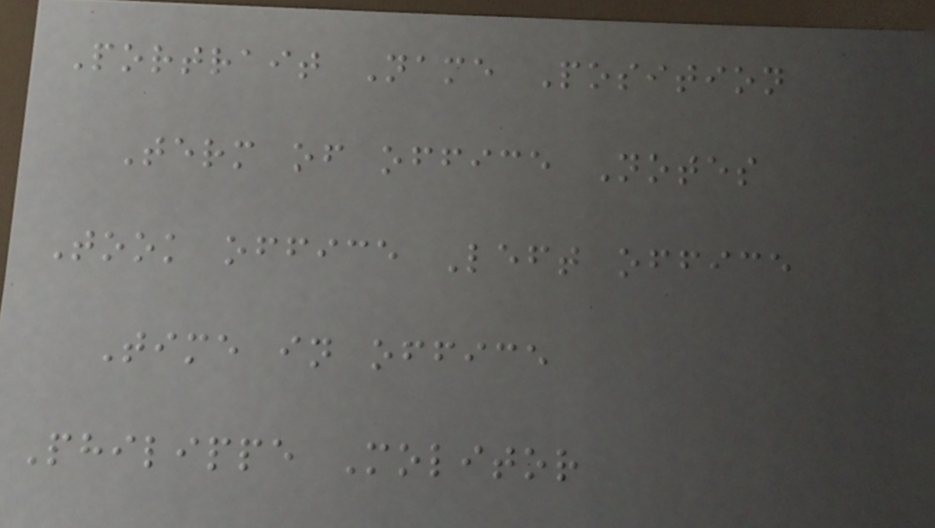Portrait Name Position
Term of office Notes
Took office Left office
Time in office
Philippe Molitor
